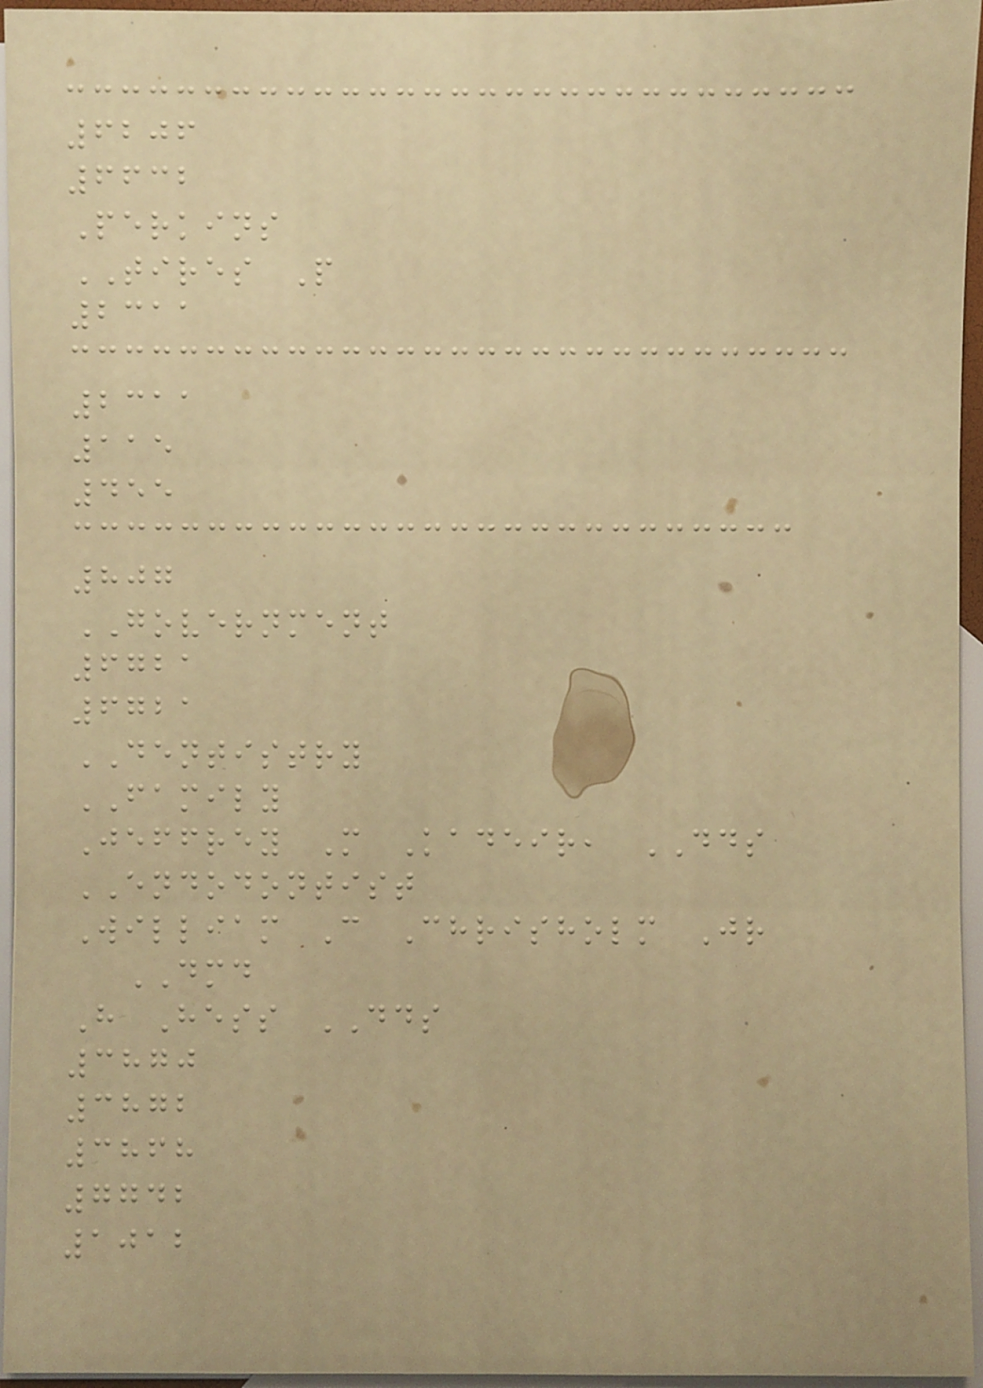6206
6632
Perkins
TIRES P
2311
2311
115
455
807
GOVERNMENT
6721
6721
DENTISTRY
FAMILY
Jeffrey M Kadeir, DDS
ENDODONTIST
William C Chrisholm Jr
DMD
H Hess DDS
3870
3872
3868
7742
1012
